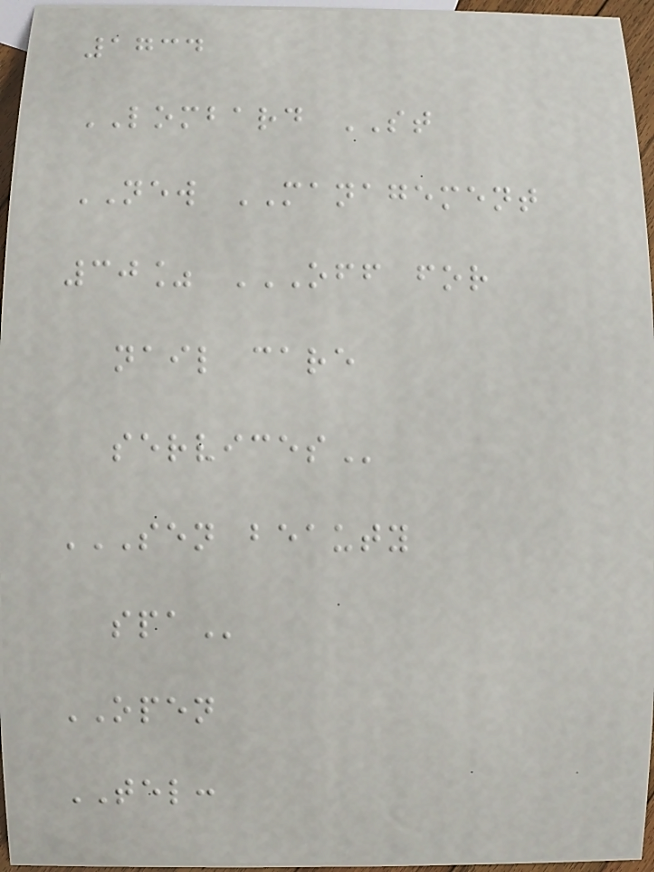1734
LOMBARD ST
NEW MANAGEMENT
30% OFF FOR
NAIL CARE
SERVICES
SEN BEAUTY
SPA
OPEN
TEL:
